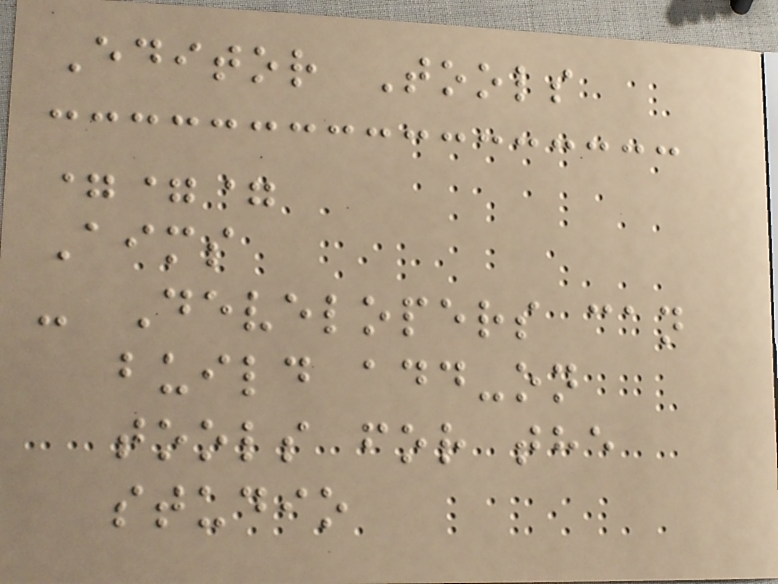Editor Tools
===
Aims
- Developers can
build add-on
tools for the
studio
